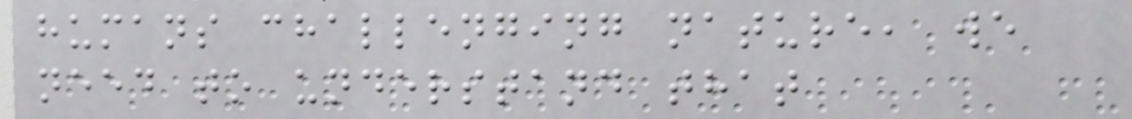humans challenging nature, we
need to understand that
